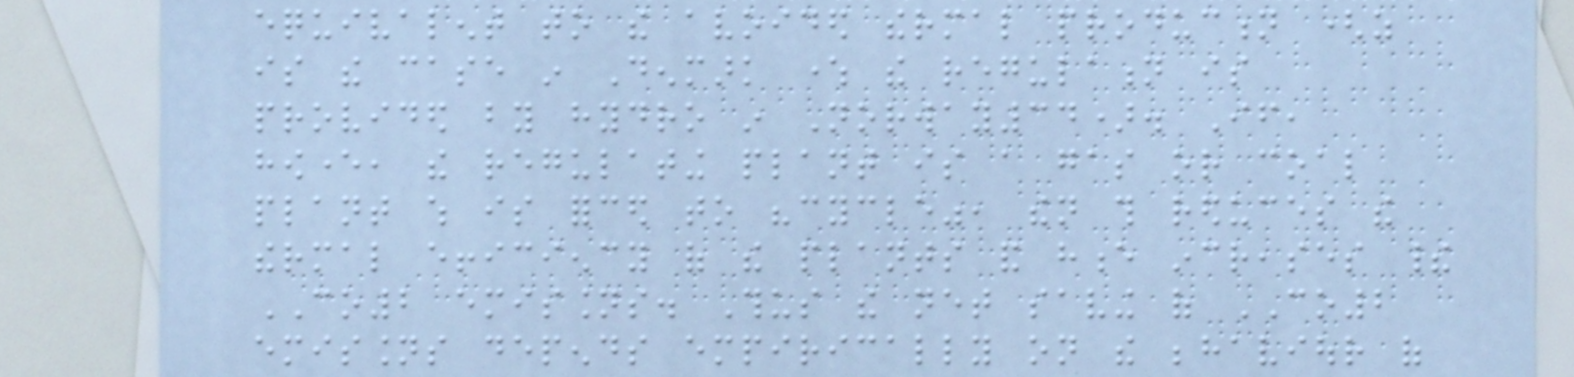equivalent to the avoided thermal production (as
is the case in Denmark where the regulation is
provided by hydro in Norway34). If,
however, the regulating plant is a gas or coal
plant which is forced to "cycle", then this reduces the
thermal efficiency of the plants and hence increases their
CO2 emissions. Thus the net saving of CO2
emissions depends empirically on the behaviour of
